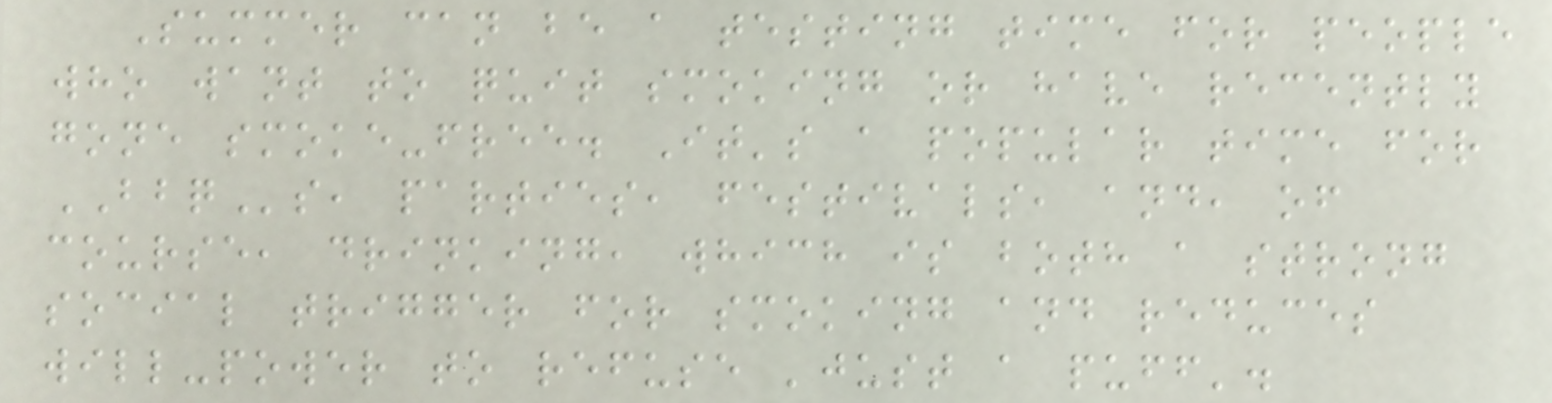Summer can be a testing time for people
who want to quit smoking or have recently
gone smoke-free. It's a popular time for
BBQs, parties, festivals, and, of
course, drinking, which is both a strong
social trigger for smoking and reduces
will-power to refuse 'just a puff'.
